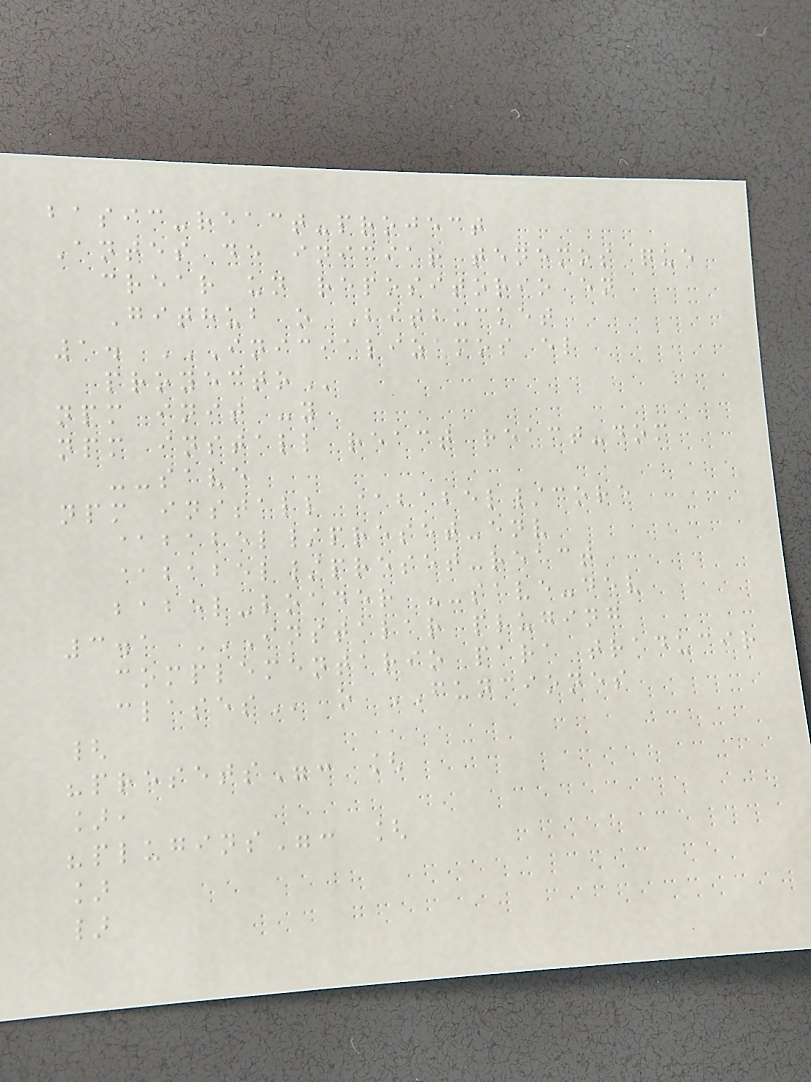basic-react-project
Antes de iniciar tenemos que
crear un repositorio en
Github o Bitbucket
1. INICIALIZAMOS EL
PROYECTO
npm init -y
npm install react react-dom
--save
npm install @babel/core
@babel/preset-env
@babel/preset-react
babel-loader --save-dev
3.1 INSTALAR PLUGING
COMPLEMENTARIO PARA TRADUCIR
CLASES o FUNCIONES
{
"presets": [
],
"plugins": [
]
}
